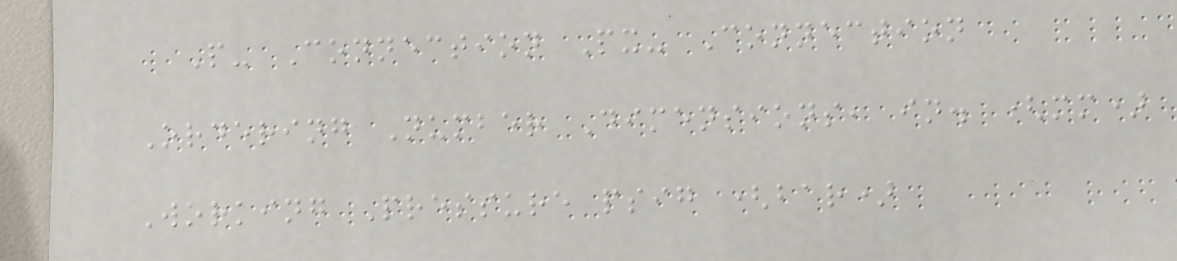P- Connection Px- Connection
Ordering Number Dimensions, in. (mm)
Working Pressure psig (bar)
